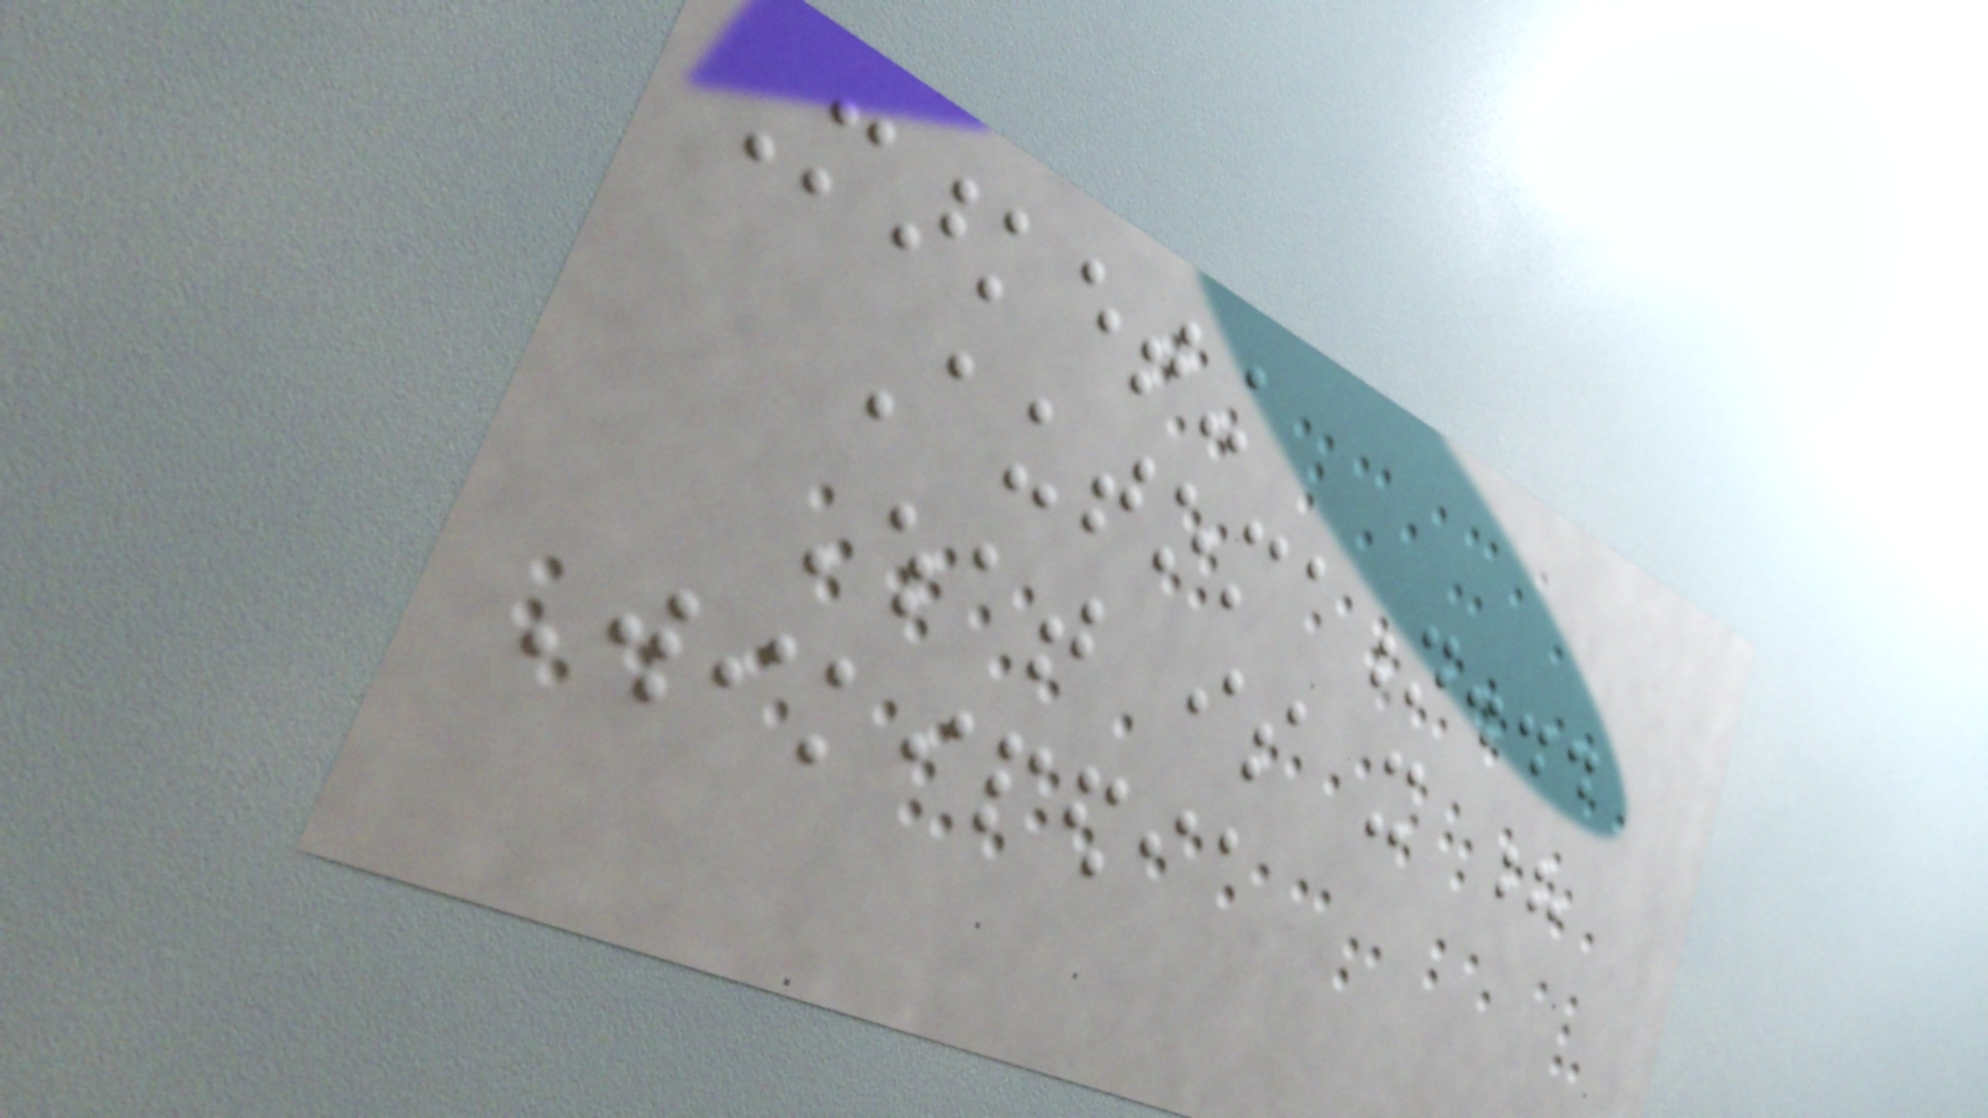Marketing
Automation...
What is it ?
Wikipedia
